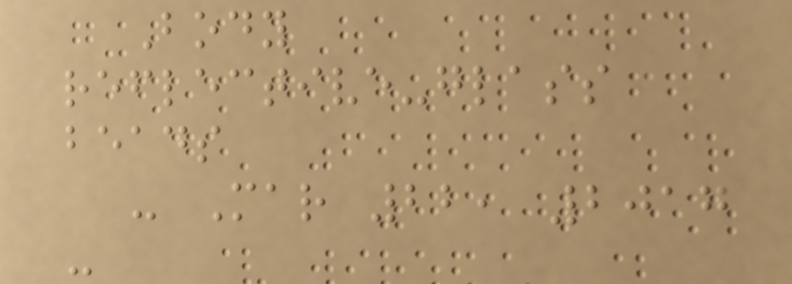Body
reflective-glass
beads
- Mar 22, 2017
-
